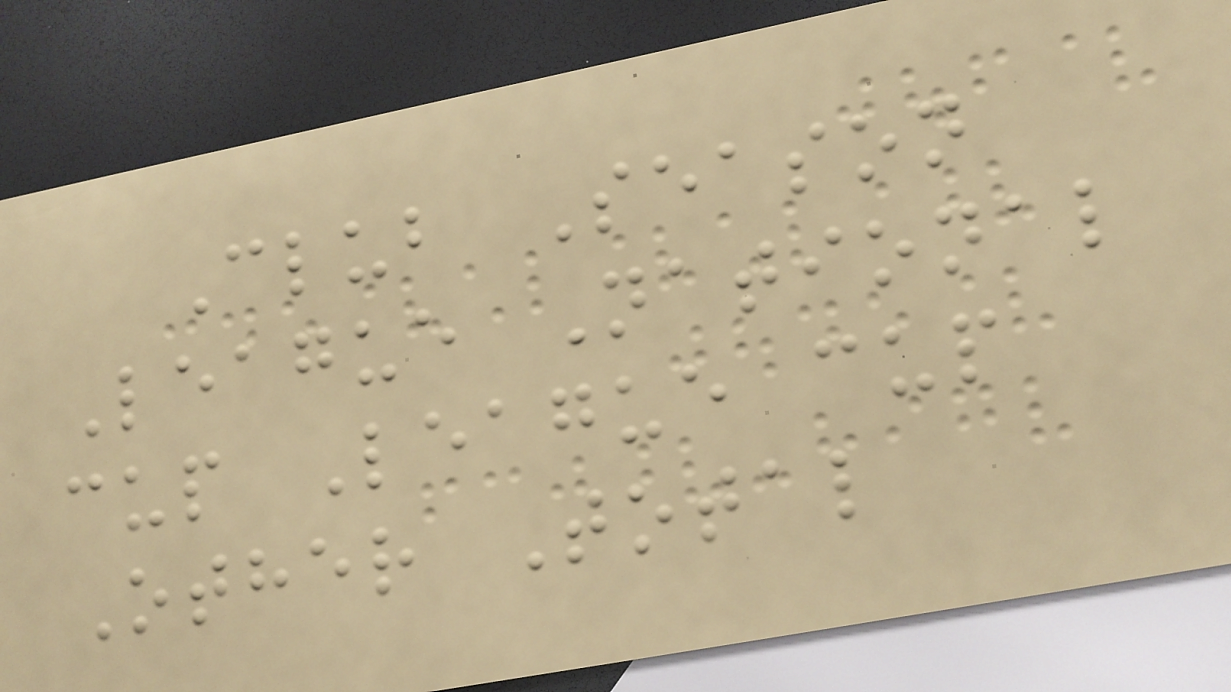Club Season
League National
cup League cup
Other Total
